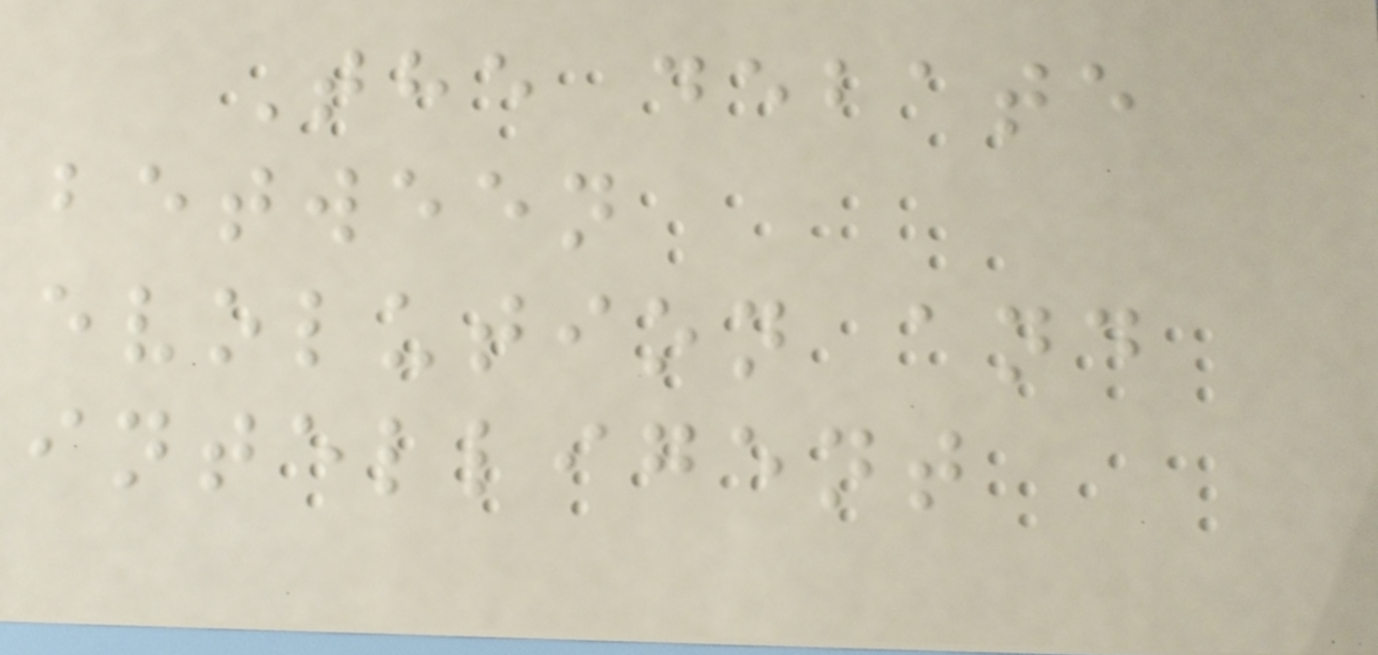The debate
between
evolution and
intelligent
